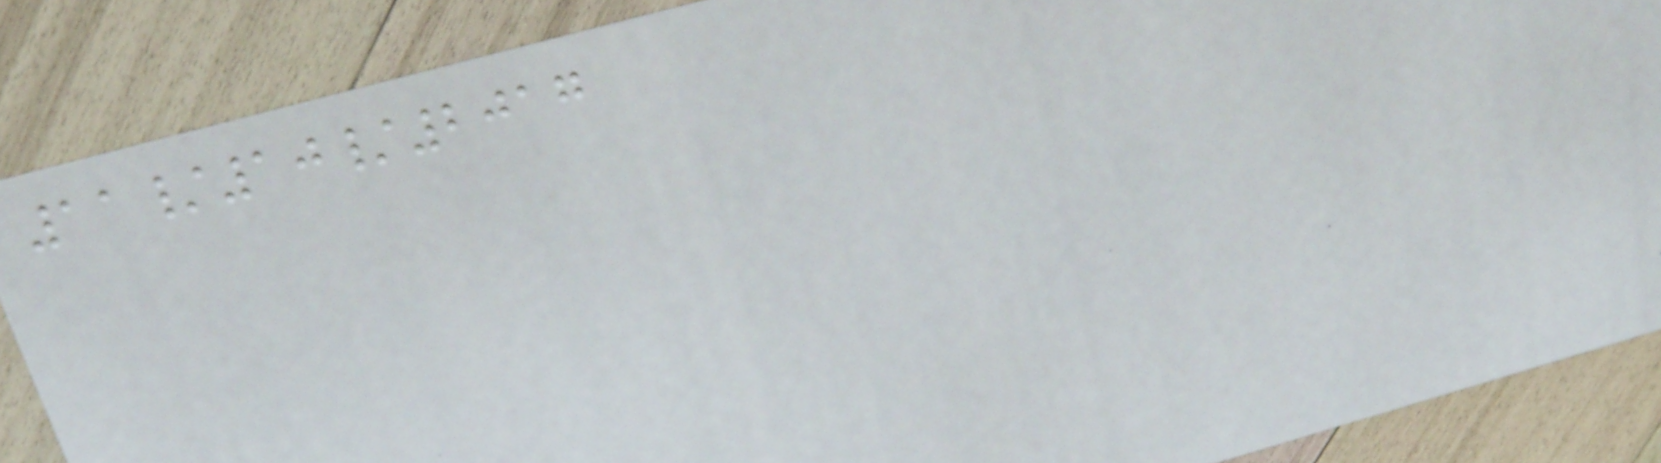11/10/2017
